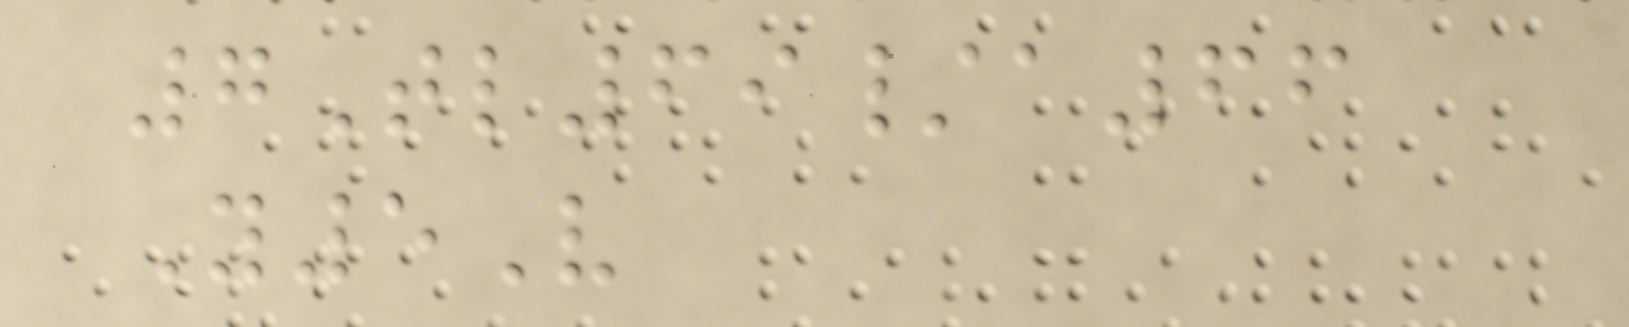7Tl69/a66
Y5V
